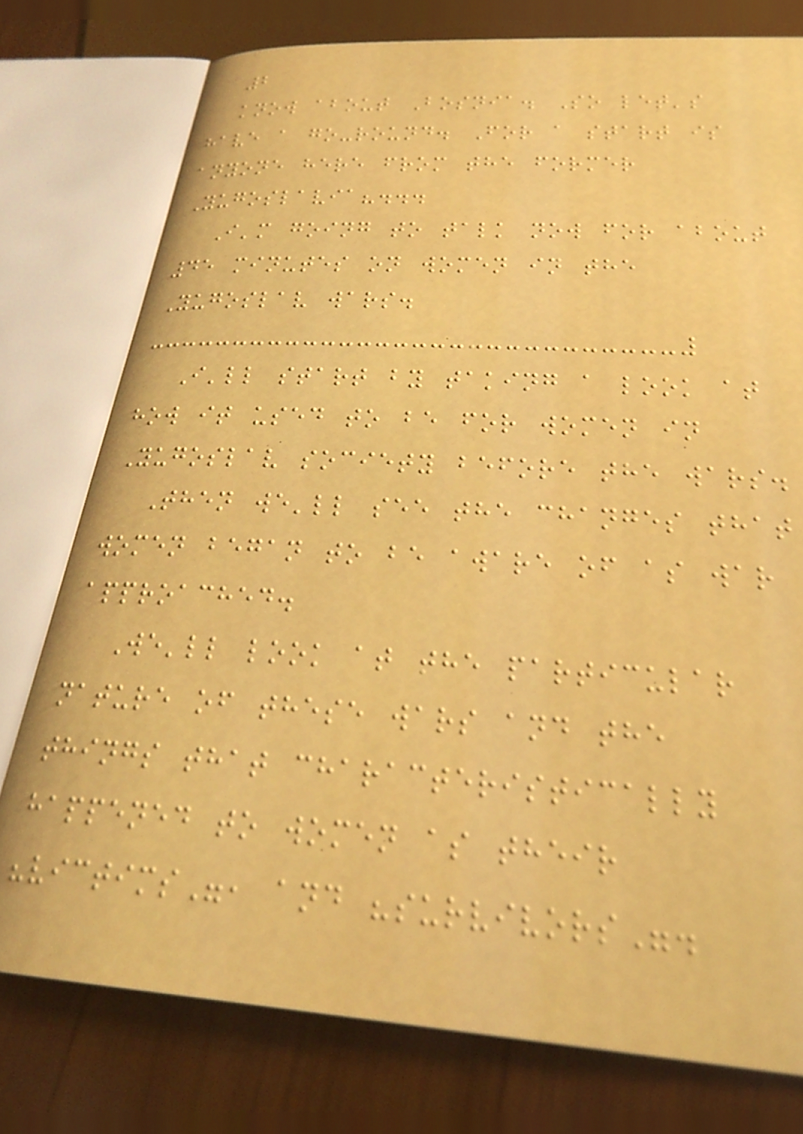2
know about Bosnia. So let's
have a go-round. For a start is
anyone here from the former
Yugoslavia?...
I'm going to talk now for about
45 minutes on women in the
Yugoslav wars.
I'll start by taking a look at
how it used to be for women in
Yugoslav society before the wars.
Then we'll see the changes that
women began to be aware of as war
approached.
We'll look at the particular
nature of these wars and the
things that characteristically
happened to women as their
"victims", and "survivors".
